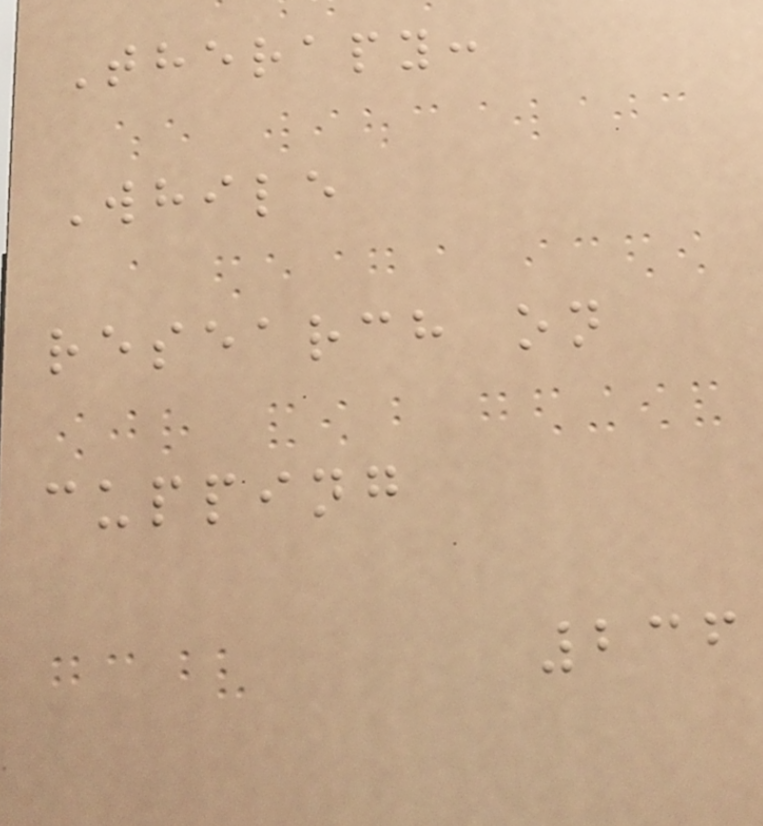Therapy:
While
research on
cupping
236
